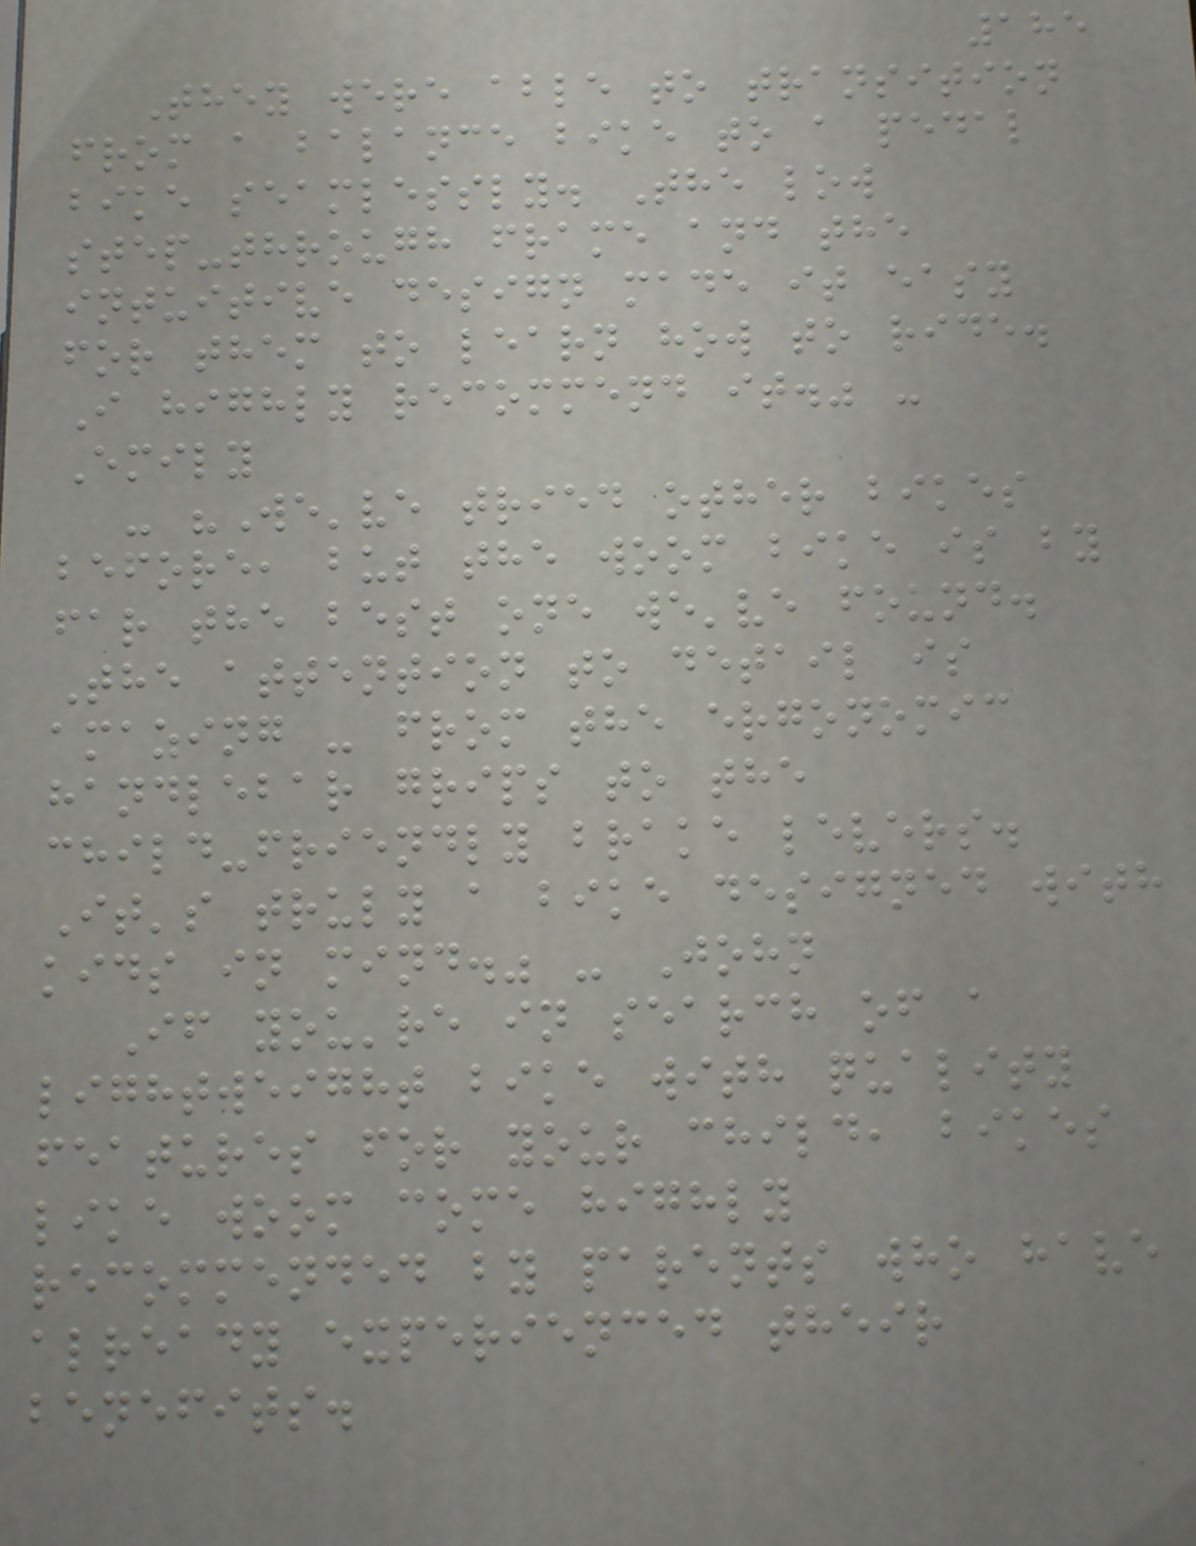185
They were able to transition
from a balance bike to a pedal
bike seamlessly. The low
step-through frame and the
intuitive design made it easy
for them to learn how to ride.
I highly recommend it." -
Emily
- "We've tried other bikes
before, but the woom bike is by
far the best one we've found.
The attention to detail is
amazing - from the ergonomic
handlebar grips to the
child-friendly brake levers.
It's truly a bike designed with
kids in mind." - John
If you're in search of a
lightweight bike with quality
features for your child, bikes
like woom come highly
recommended by parents who have
already experienced their
benefits.
